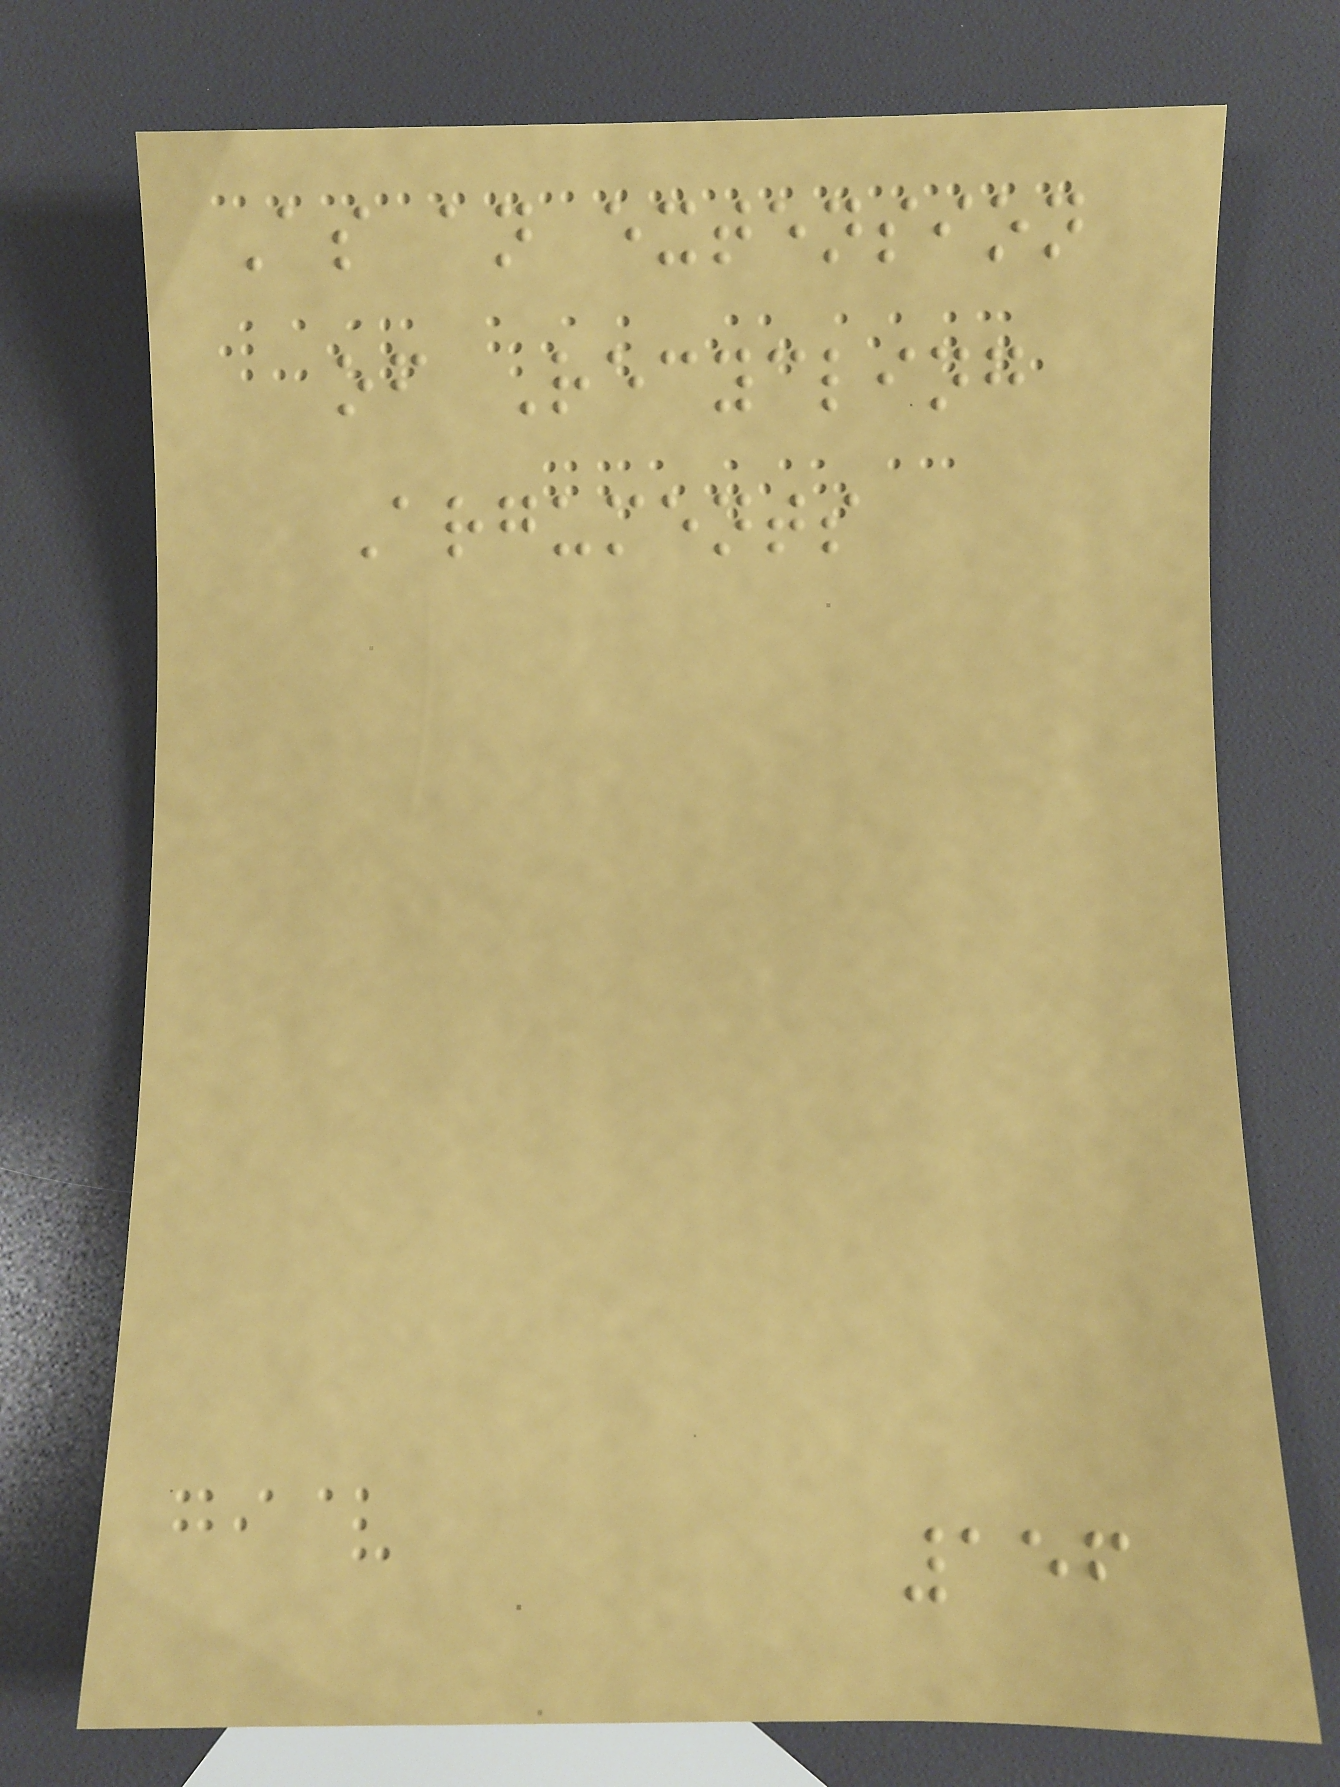As an extension
of Recycling
Arguments
156
